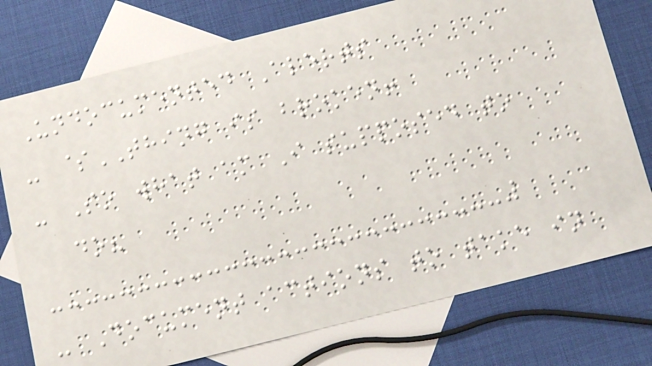Undocumented Alerts
- $THING is broken!
- So what am I supposed to
do?
- Document actions to take in
